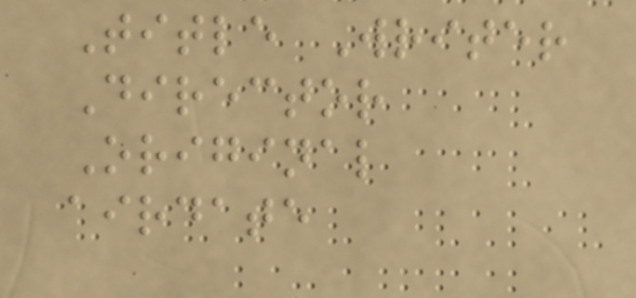Title Writer
Director
Original
airdate
